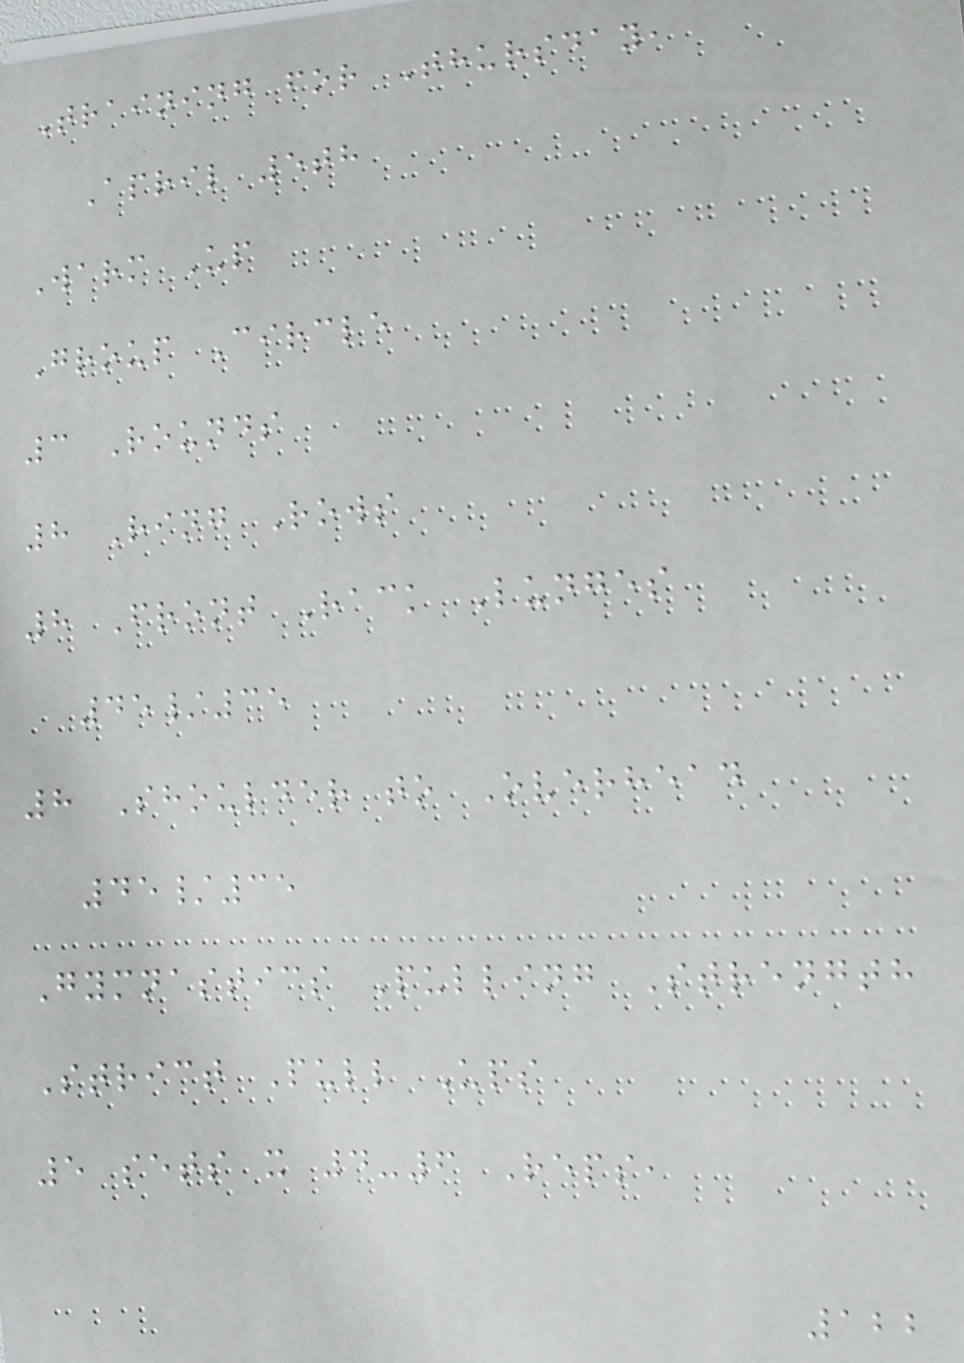Training for Thursday,
April 5th
Warm Up
Group Circle
3 Rounds
8 Ring Rows
8 Front Rack Lunges
45/35
8 Shoulder to Overhead
45/35
Gymnastics Pulling Strength
Strict Pull Ups
5 sets x 4-6 Reps,
122
